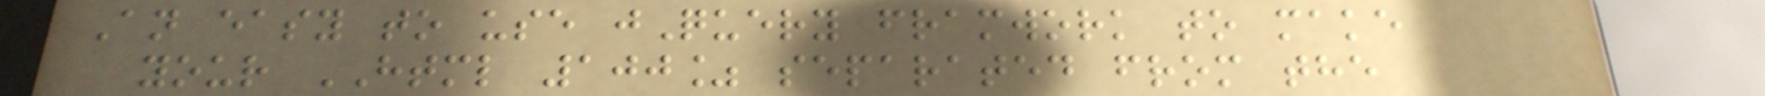An easy to use jQuery framwork to make
your HTML 100% separated from the
